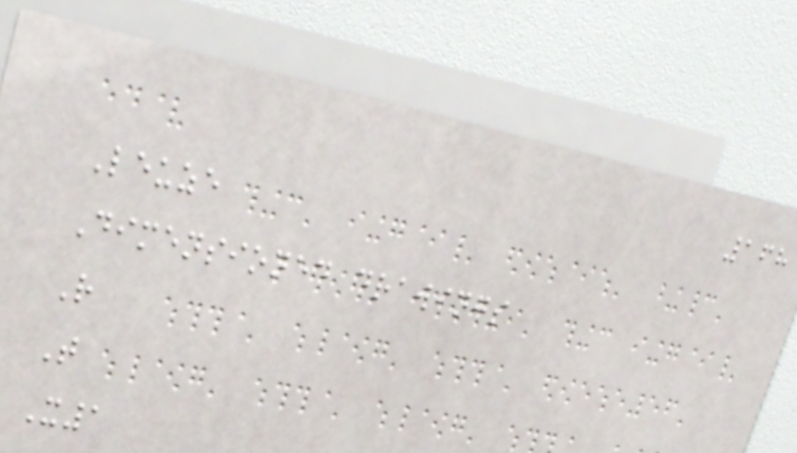168
Leuze
Dimensioned drawings
R
T
X1
